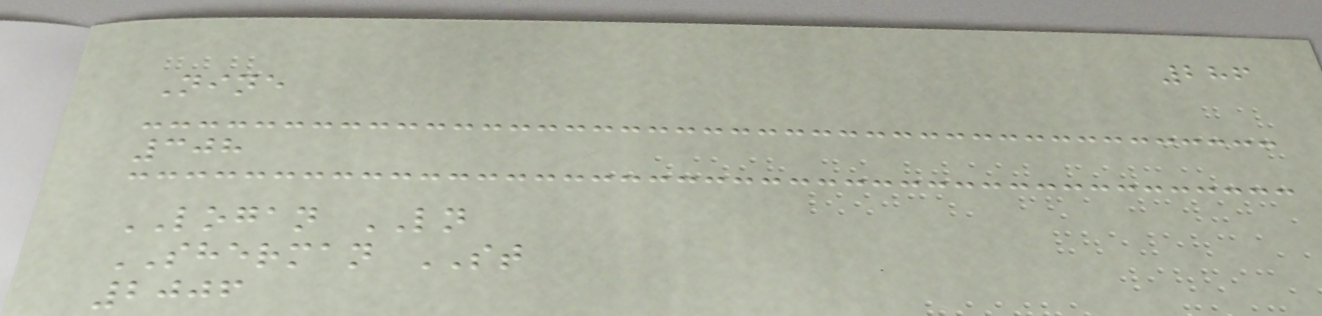286
Nine
308
LOGAN LN
SHERMAN ST
2006
